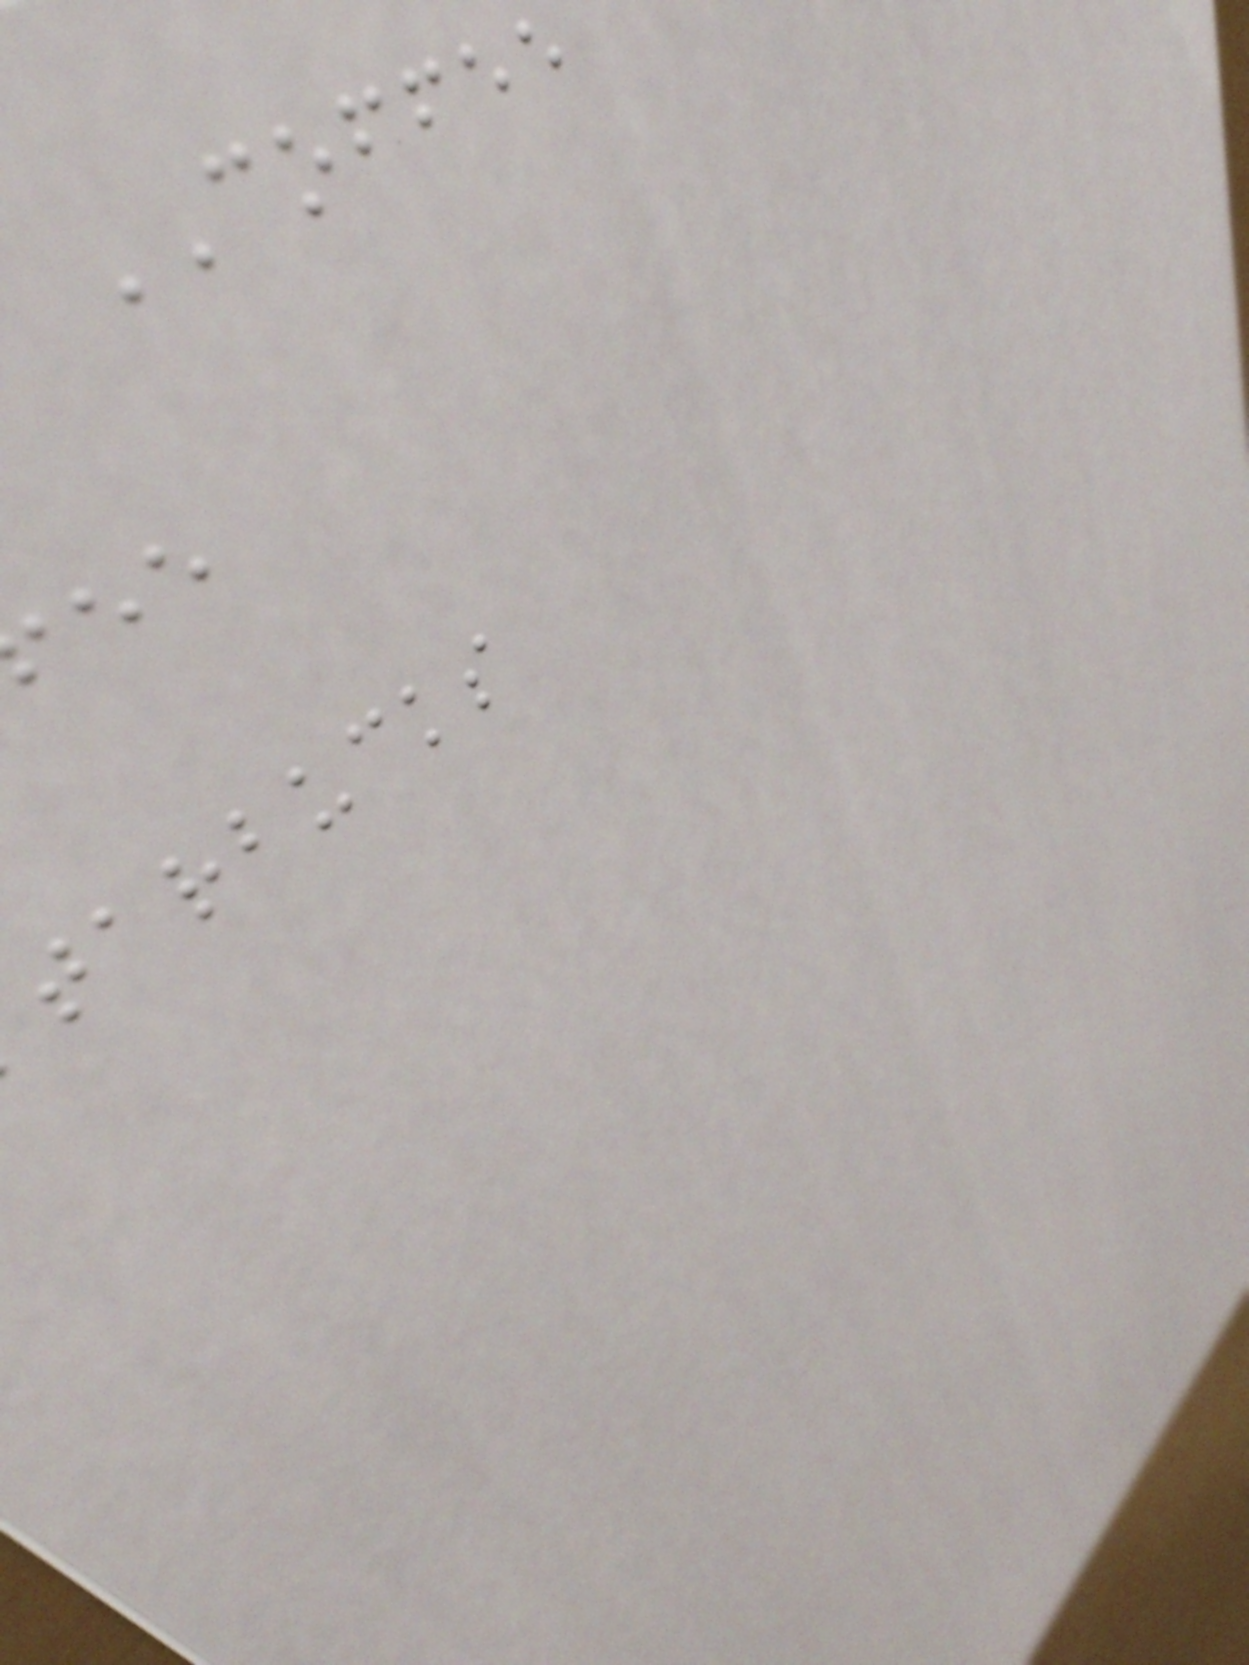COFFEE
tarbucks
